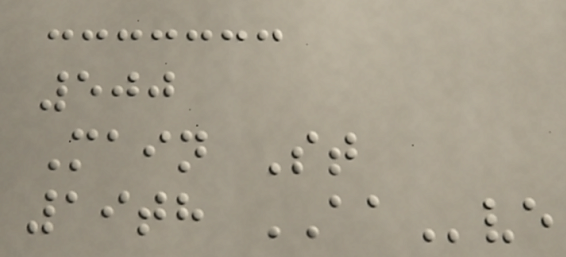500
Main St
19th AAve
